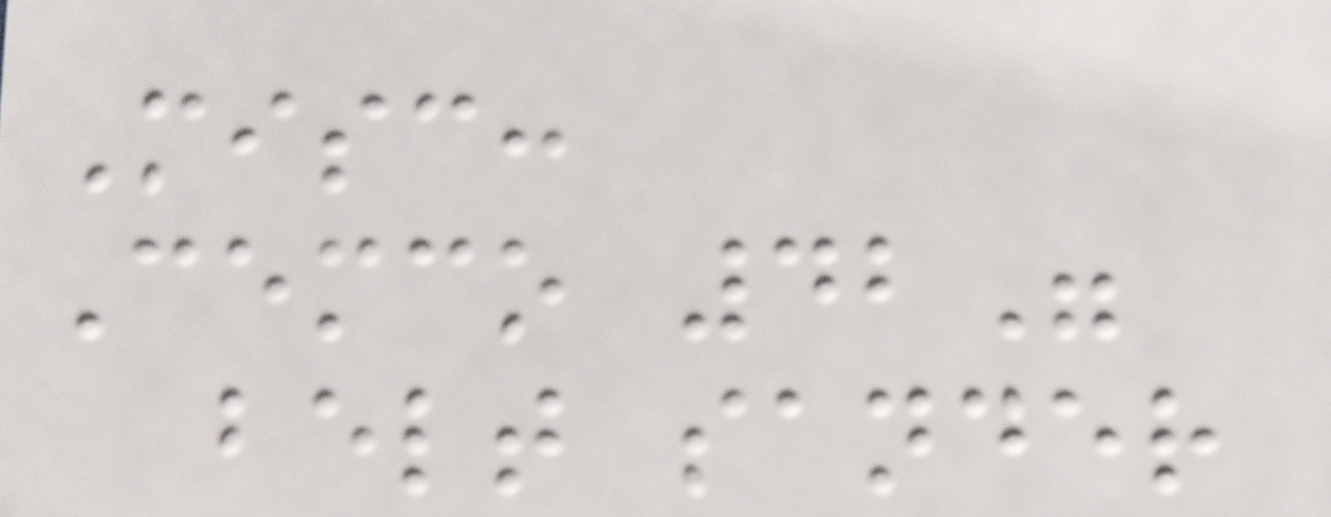Misc:
Cemco 42"
belt sander
